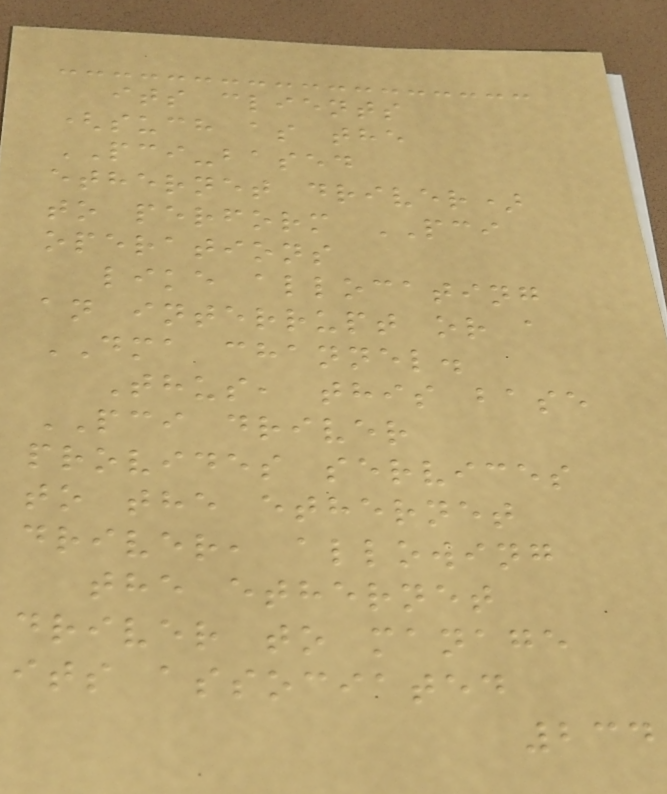its clients
(such as the
PCI-based
ethernet driver)
to perform PCI
operations
like allocating
an interrupt or a
DMA channel.
Thus, this base
PCI driver
provides services
to the ethernet
driver, allowing
the ethernet
driver to manage
its associated
234
